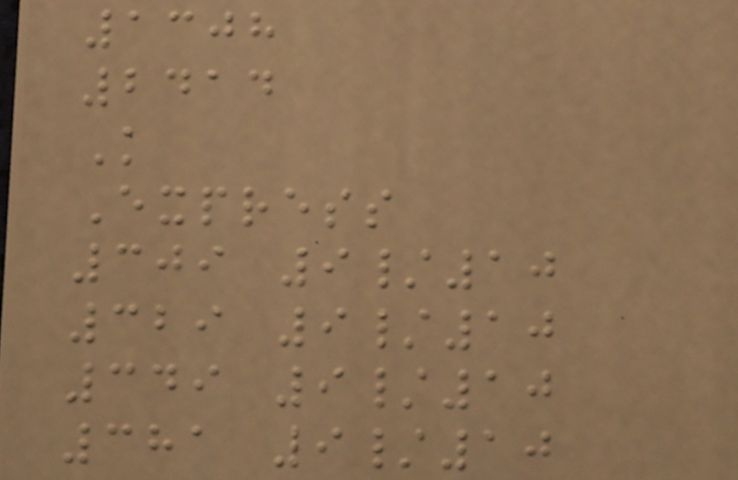1308
2414
K
Express
309 9/10
329 9/10
349 9/10
381 9/10
